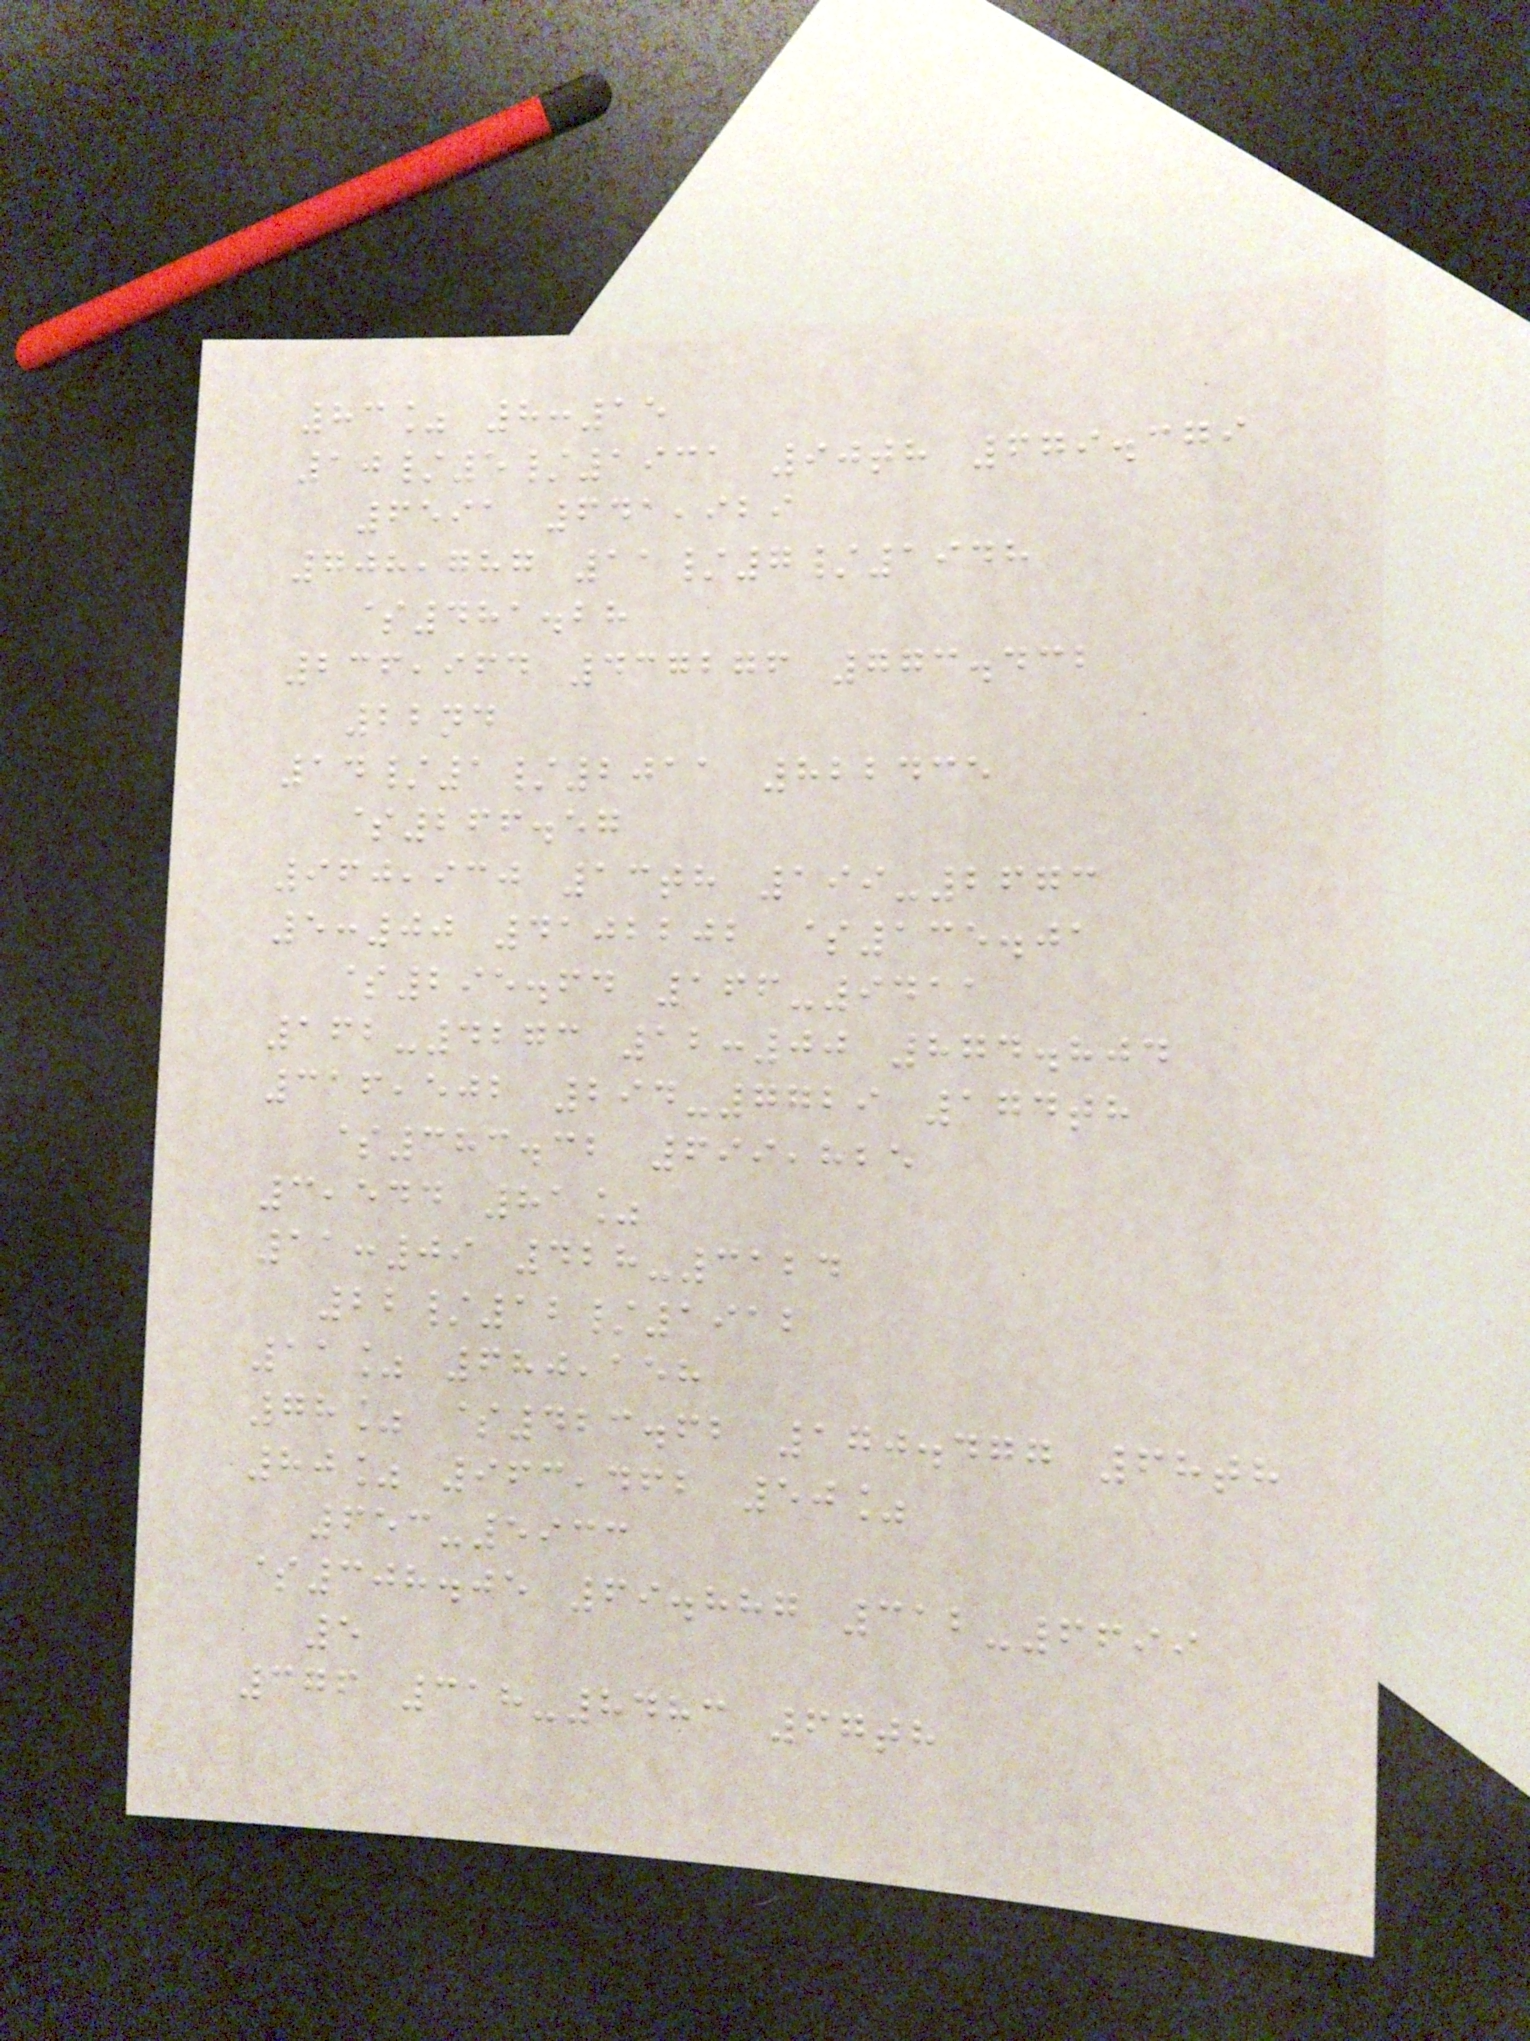83% 8:15
10/5/1931 90th 679.379
6591 641,929
708,787 11/7/1948
$481.28
236,964 437276 773.432
22nd
14/1/2011 822435
$266.57
960,930 13th 199-2673
5:00 4102202 $135.01
$295.64 166-9411
162-4273 12:00 874.804
316,502 294-7729 174th
$383.32 699,825
3,544 81%
11:09 428-3124
22/12/1912
11% 680,158
78% $423.62 170.477 68th
80% 963,462 50%
653-5933
$308.05 69.887 312-6699
5
376 318-8483 67th
